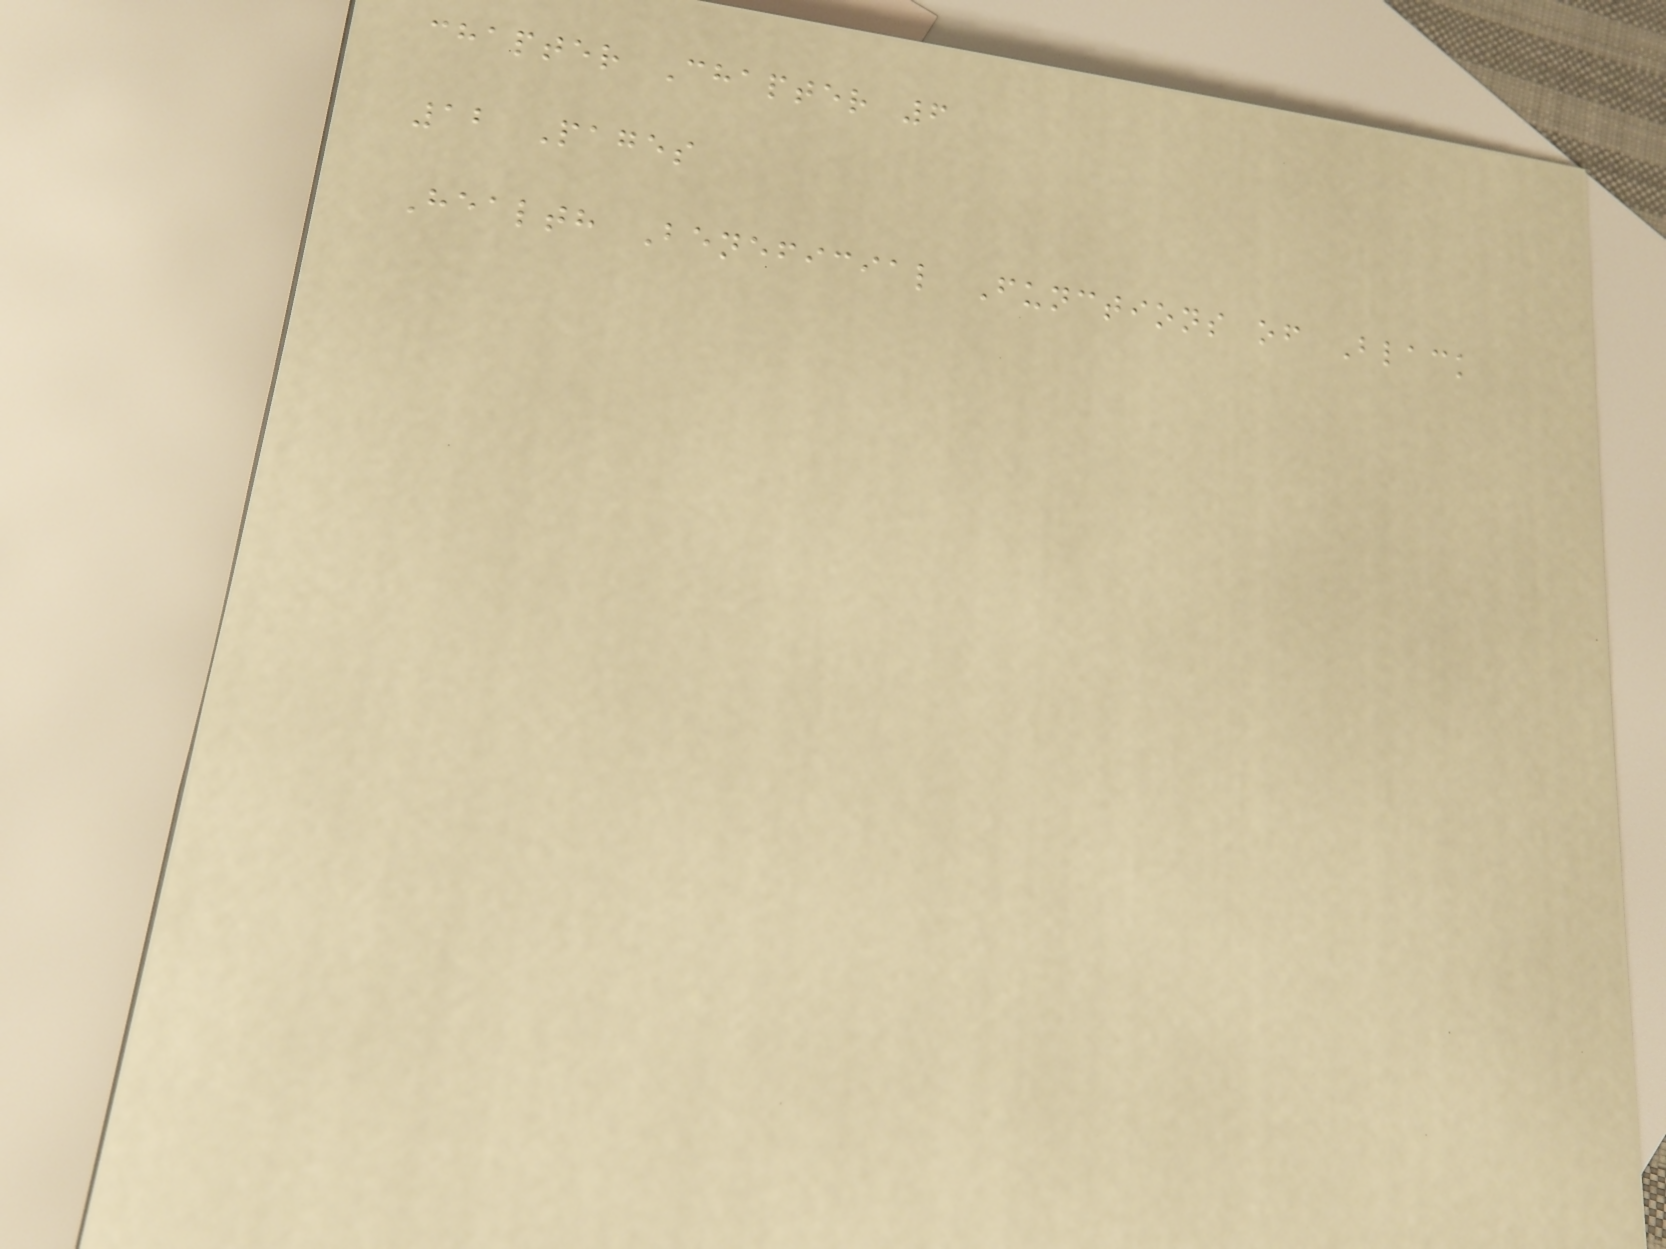chapter Chapter 6
12 Pages
Health Beneficial Functions of Black
